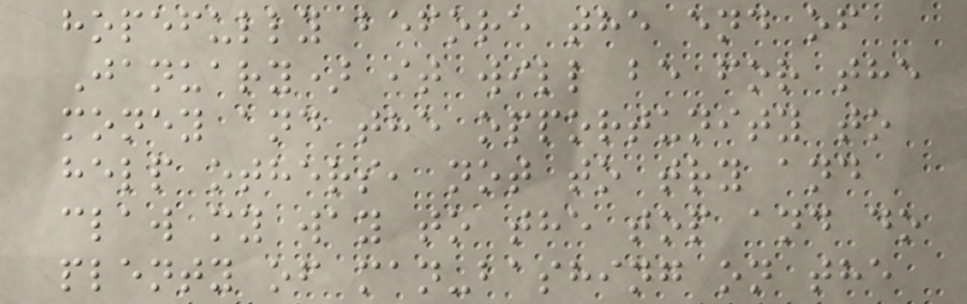hopefully before the end of
January) it will be for the
money and the opportunity to
help others, not to try and
claw my way to the top and do
plenty of man-bashing on the
